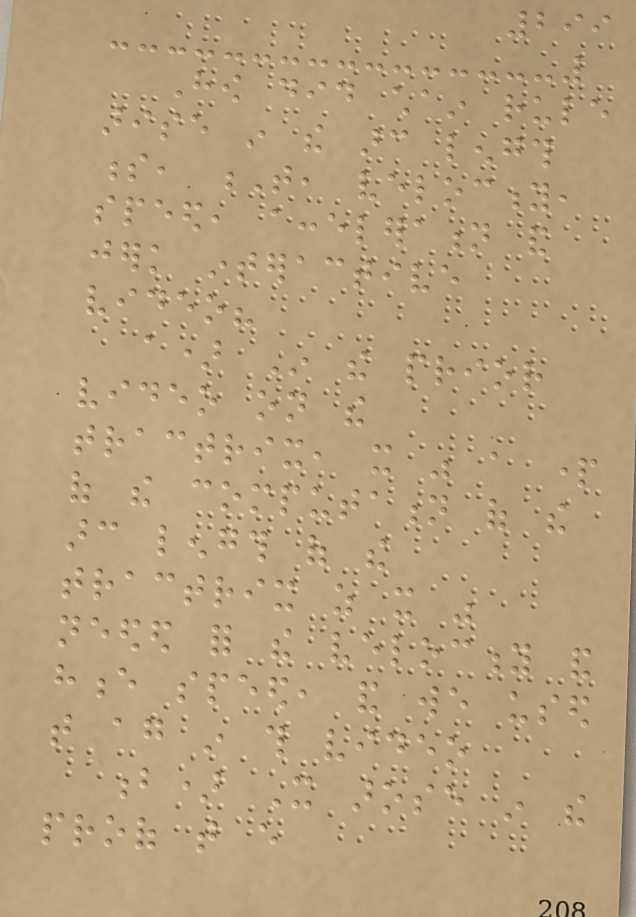299
How did chain rule
arise in the arc length
s, T, velocity,
speed, acceleration and
jerk interactive
video?
a) In the prior
video on the
tractrix, it was a part
of the computation of the
arc length of the
tractrix as it was
needed for the velocity and
hence speed, and we used
that again in this video
b) It arose in the
proof that every
